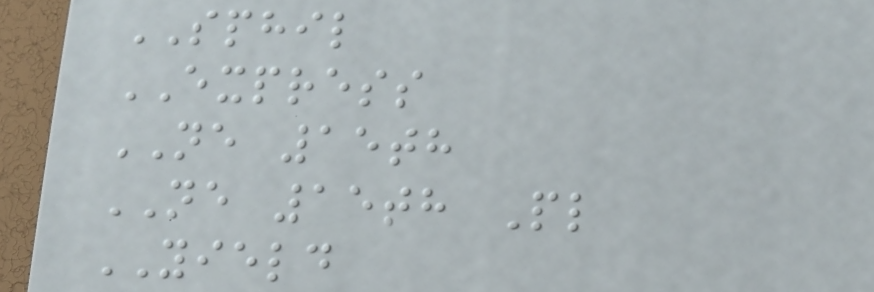SPHIL
EXPRESS
NE 15th
NE 15th Pl
YIELD
